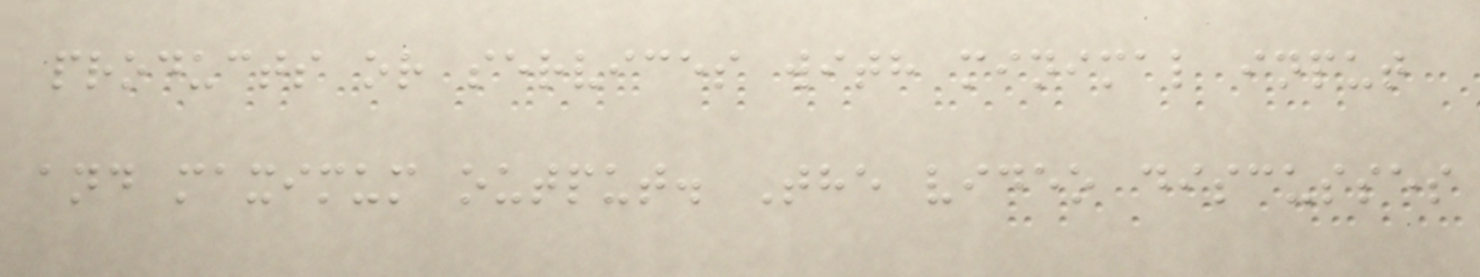products or services with minimal input
and maximum output. The video discusses
